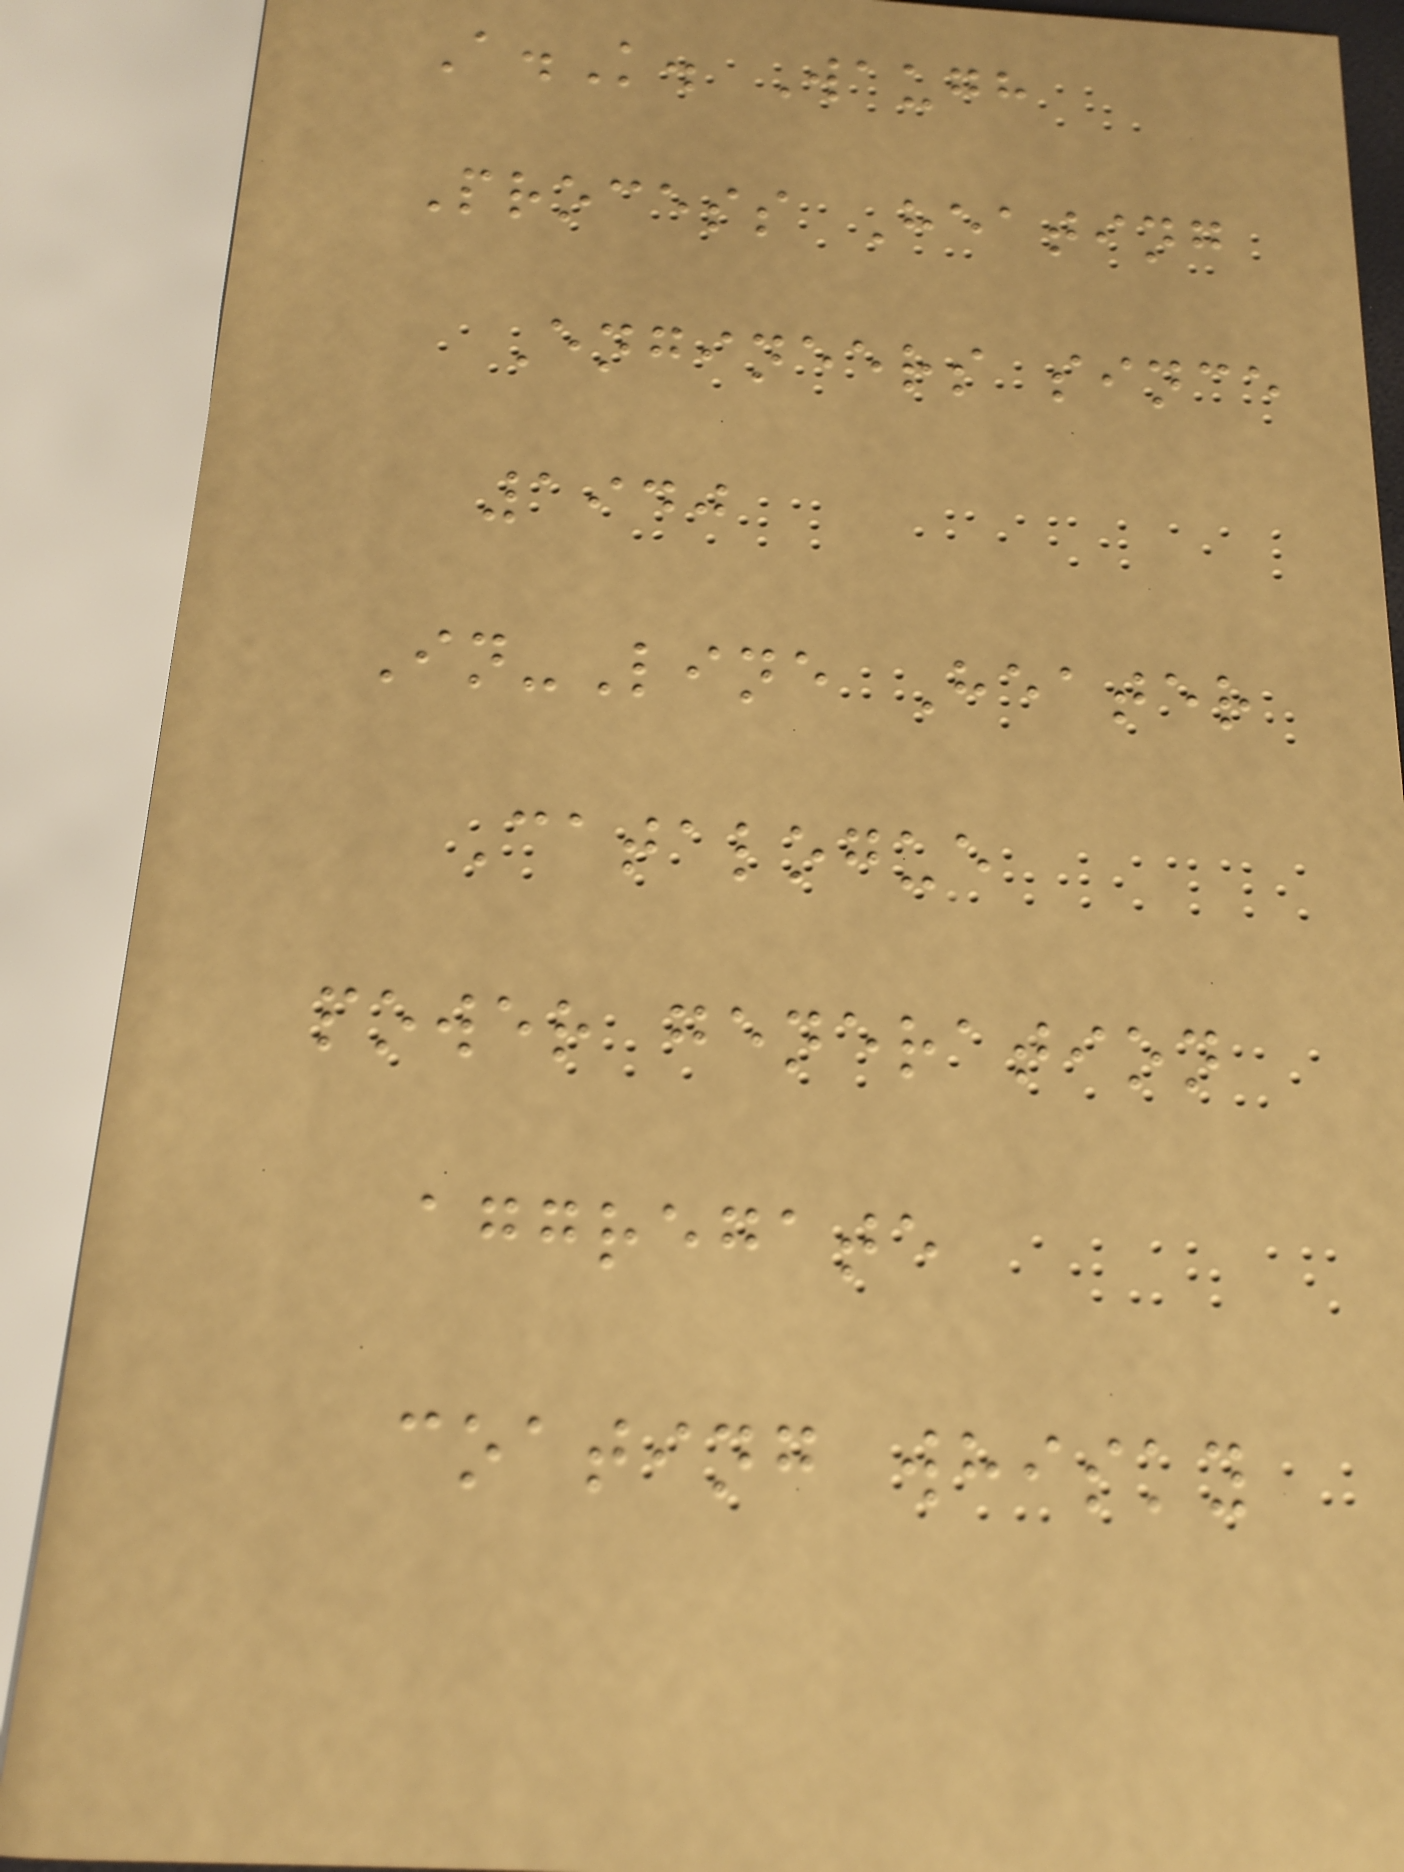A.K. Waugh
Process Heating
Engineers since
1940
In-Line Heater
Catalogue
power generation
aggregate
coating whisky
